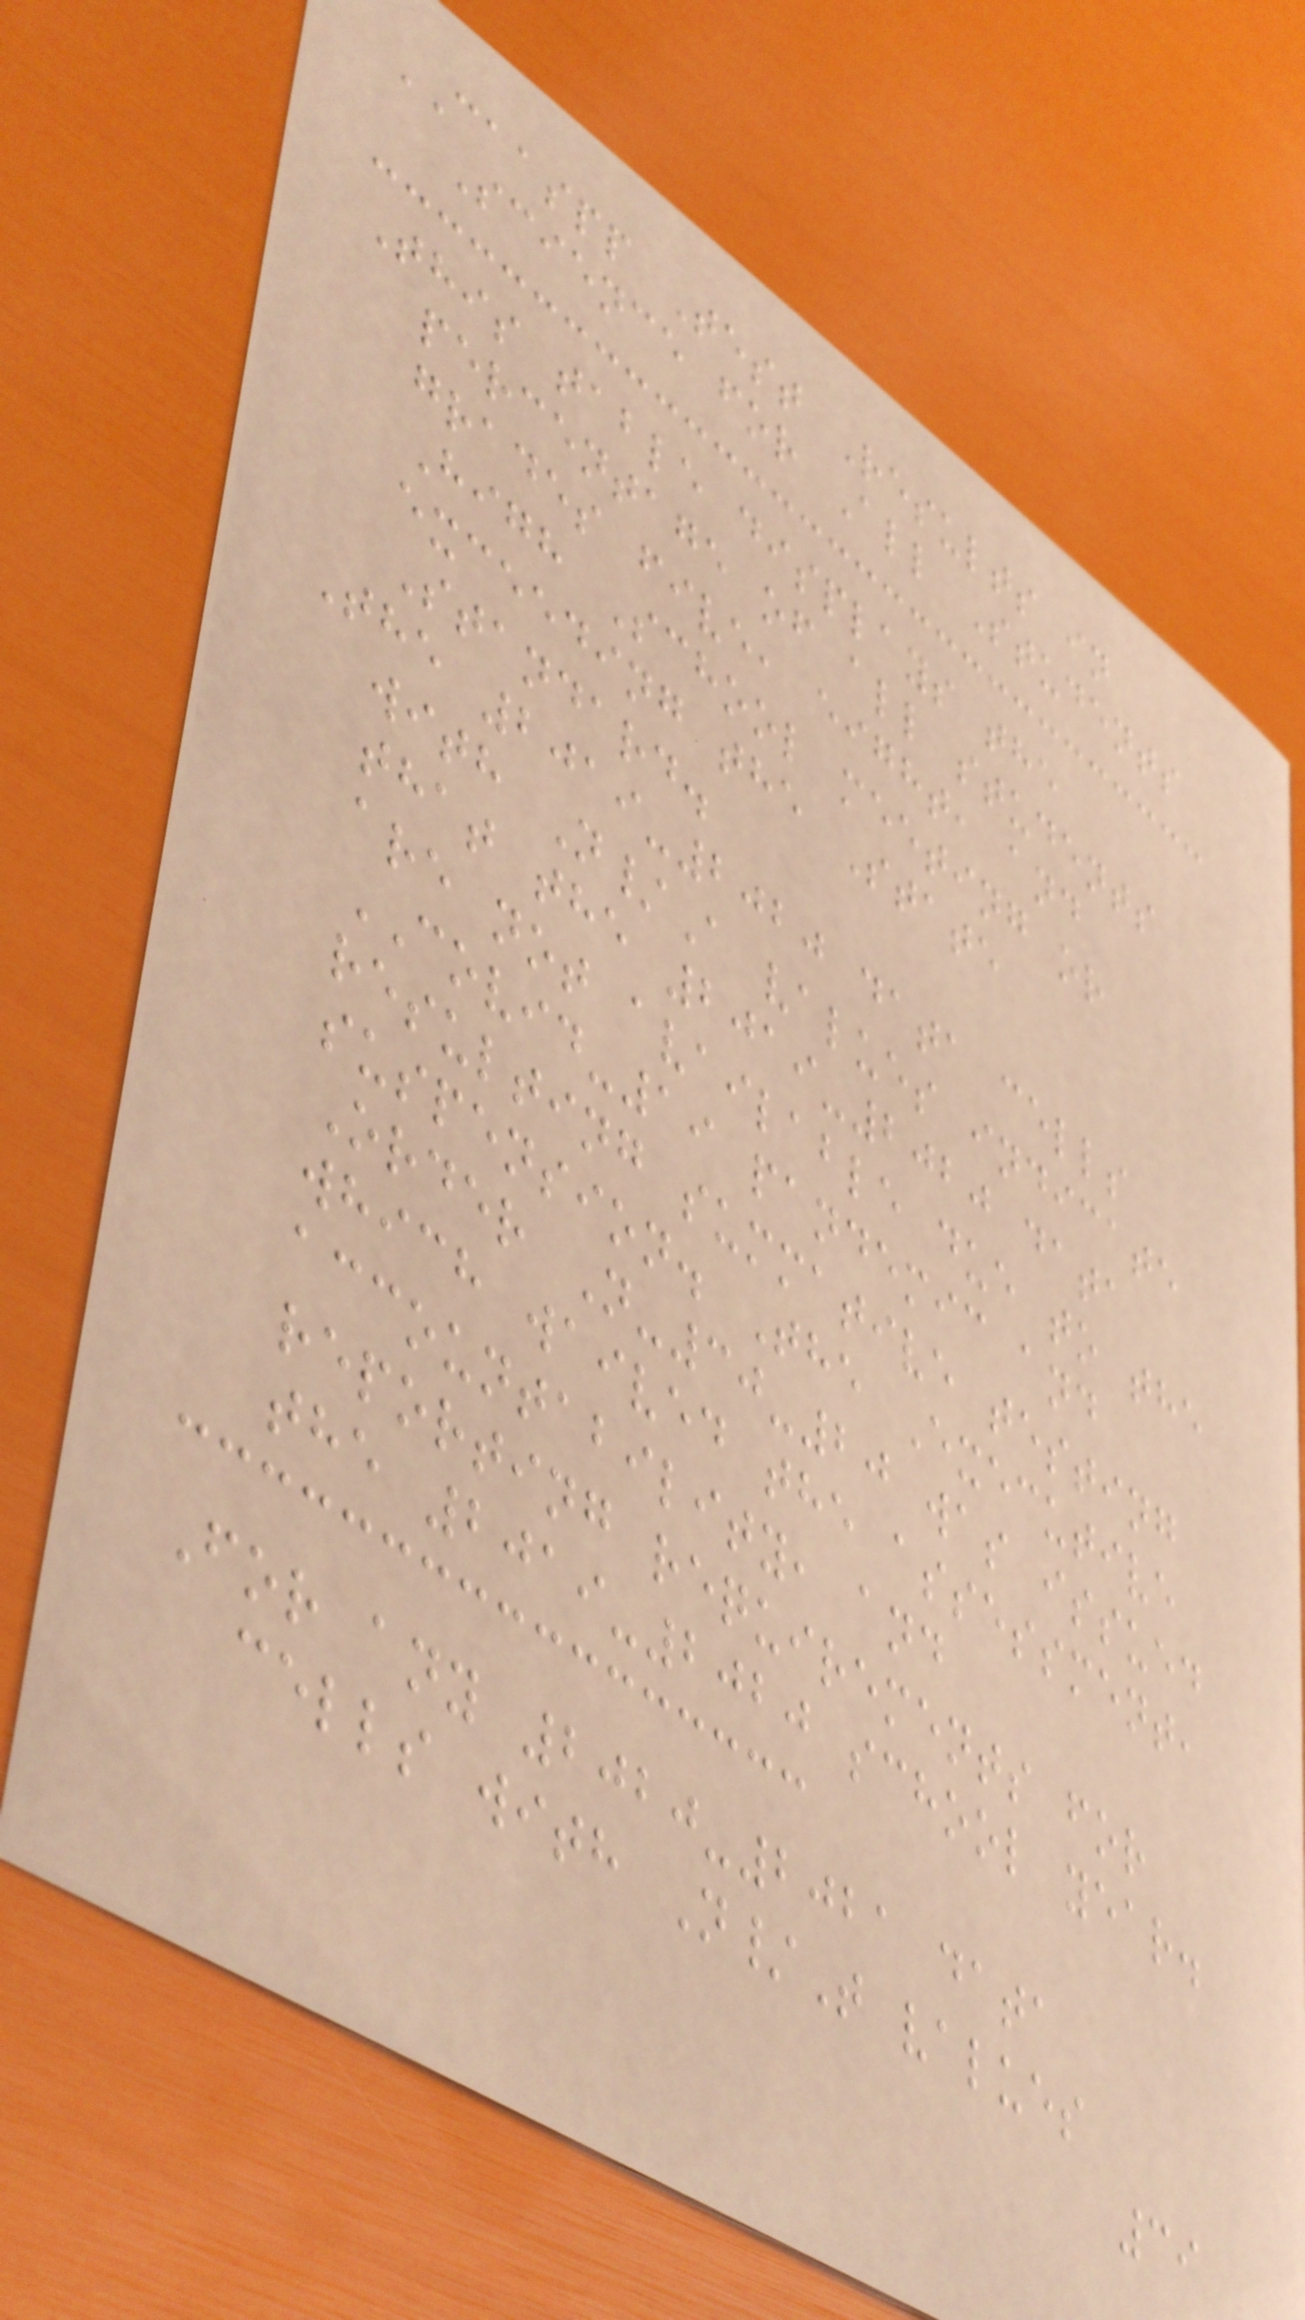CAASPP Test Results in
Science for All Students
This table displays the
percentage of all students
grades five, eight, and
High School meeting or
exceeding the State
Standard.
The 2019-2020 data cells
with N/A values indicate
that the 2019-2020 data
are not available due to the
COVID-19 pandemic and
resulting summative testing
suspension. The Executive
Order N-30-20 was issued
which waived the assessment,
accountability, and
reporting requirements for
the 2019-2020 school year.
For any 2020-2021 data
cells with N/T values
39
